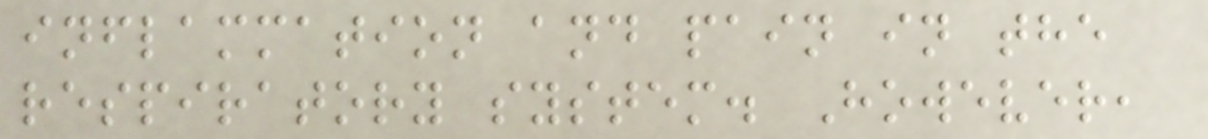inflammation and pain in the
respiratory system. However,
